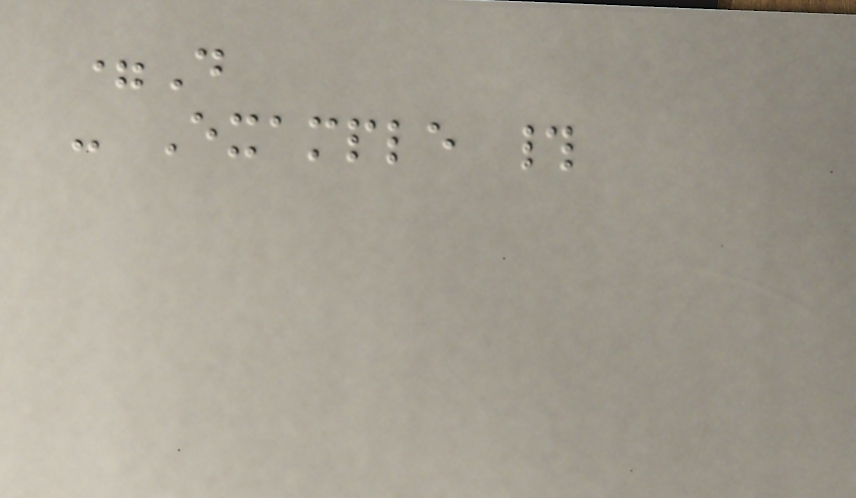=D
- Example #
